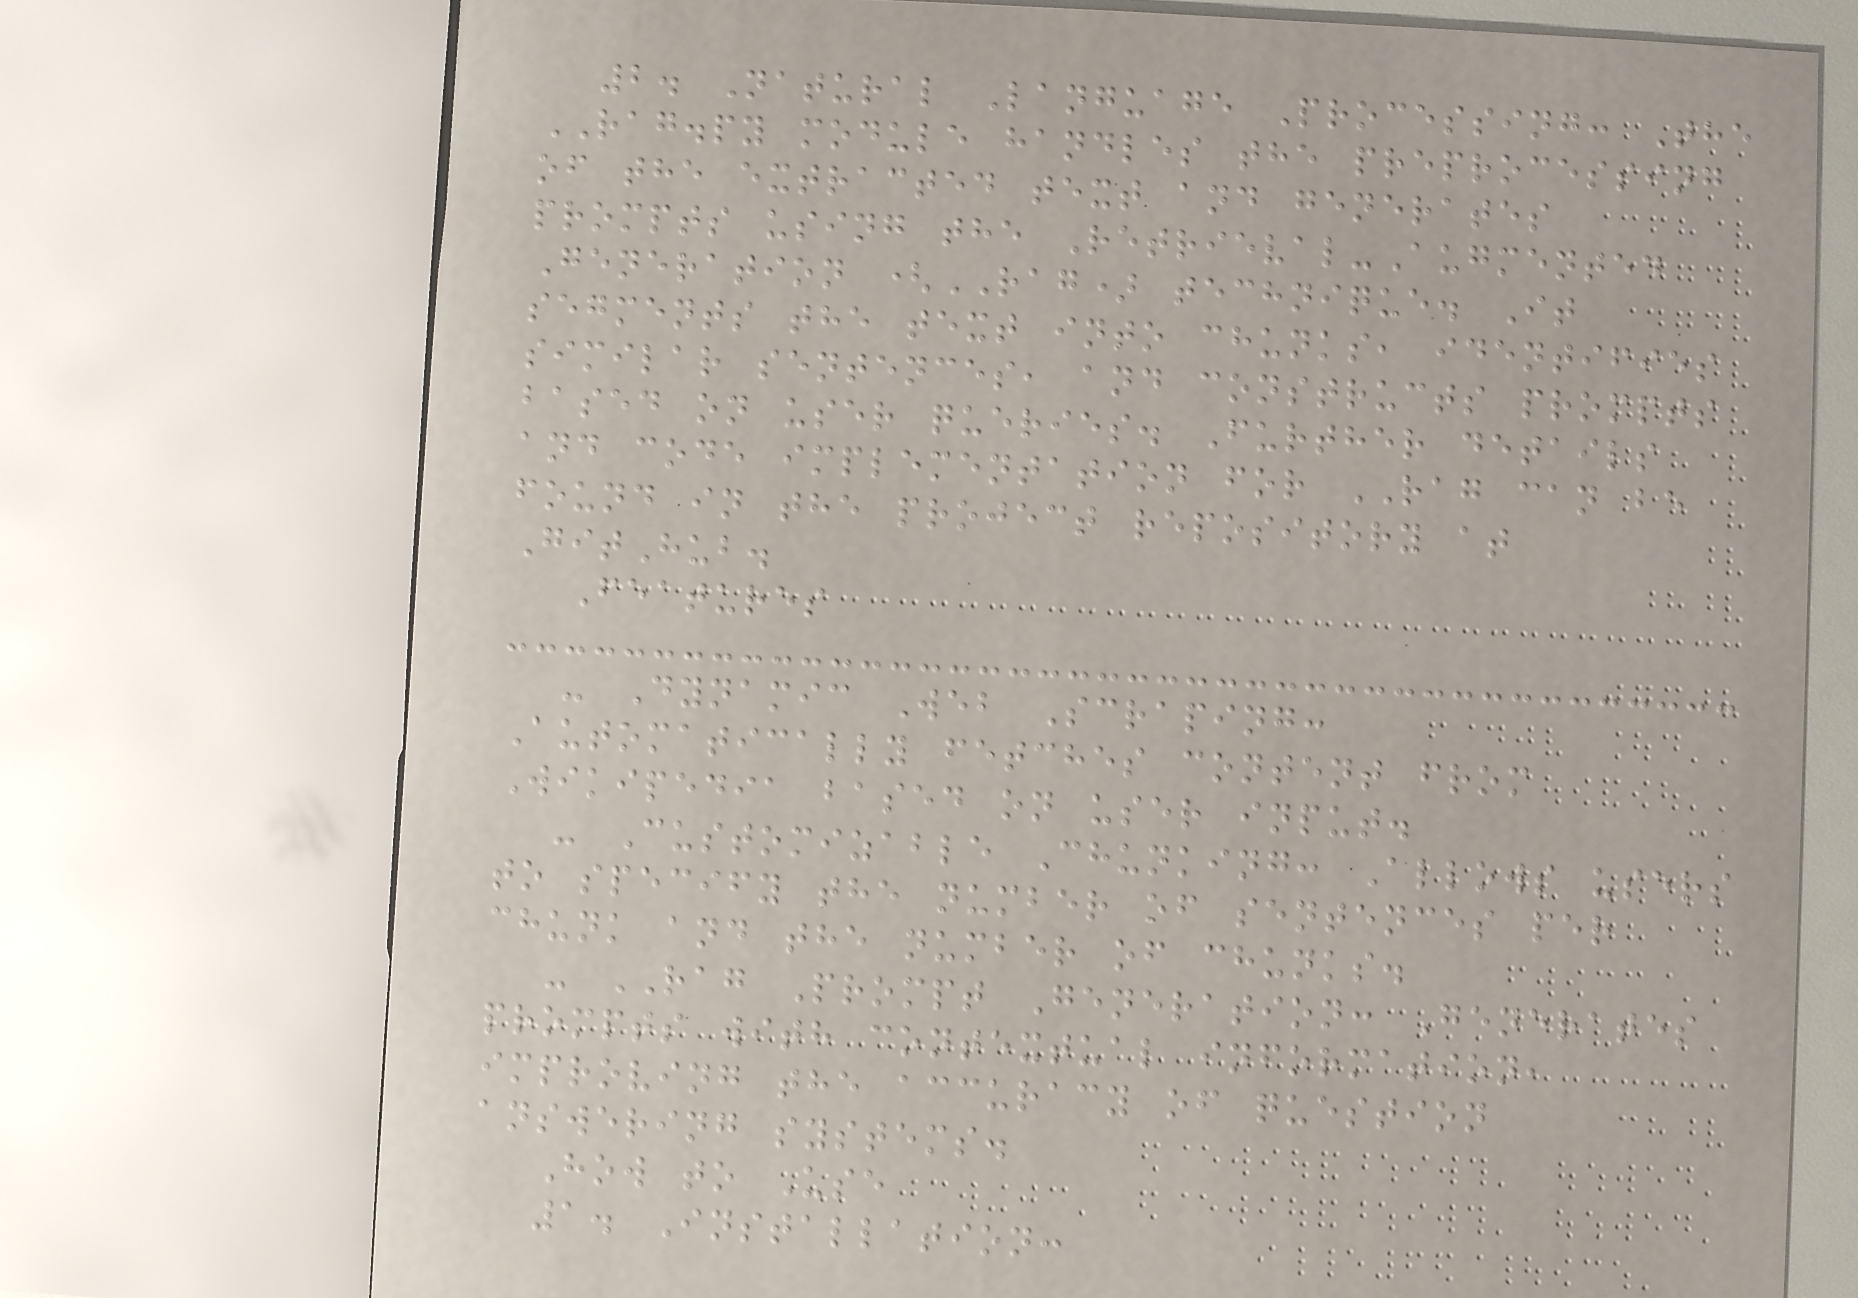2. Natural Language Processing: The
RAG.py module handles the preprocessing
of the extracted text and generates
prompts using the Retrieval-Augmented
Generation (RAG) technique. It
segments the text into chunks, identifies
similar sentences, and constructs prompts
based on user queries. Further details
and code implementation for RAG can be
found in the project repository at
GitHub.
Features
- Dynamic Web Scraping:
Automatically fetches content from
Wikipedia based on user input.
- Customizable Chunking: Allows users
to specify the number of sentences per
chunk and the number of chunks.
- RAG Prompt Generation: Generates
prompts with contextual information,
improving the accuracy of question
answering systems.
How to Use
1. Installation:
